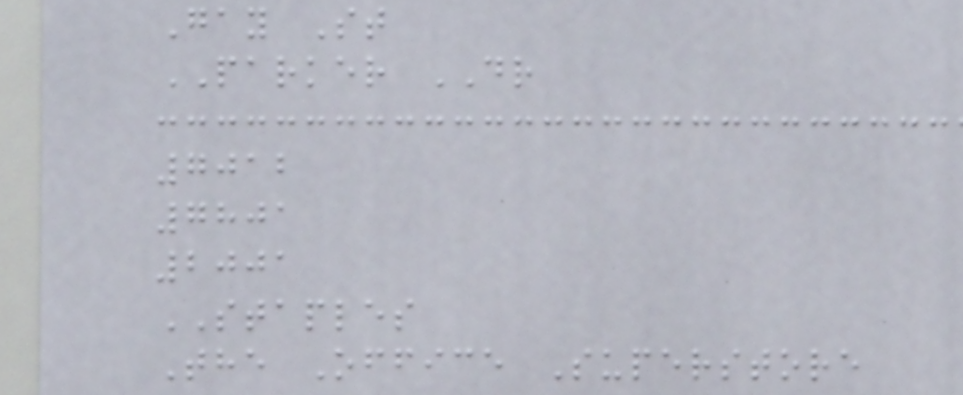Gay St
PARKER DR
7012
7801
2001
STAPLES
The Office Superstore
